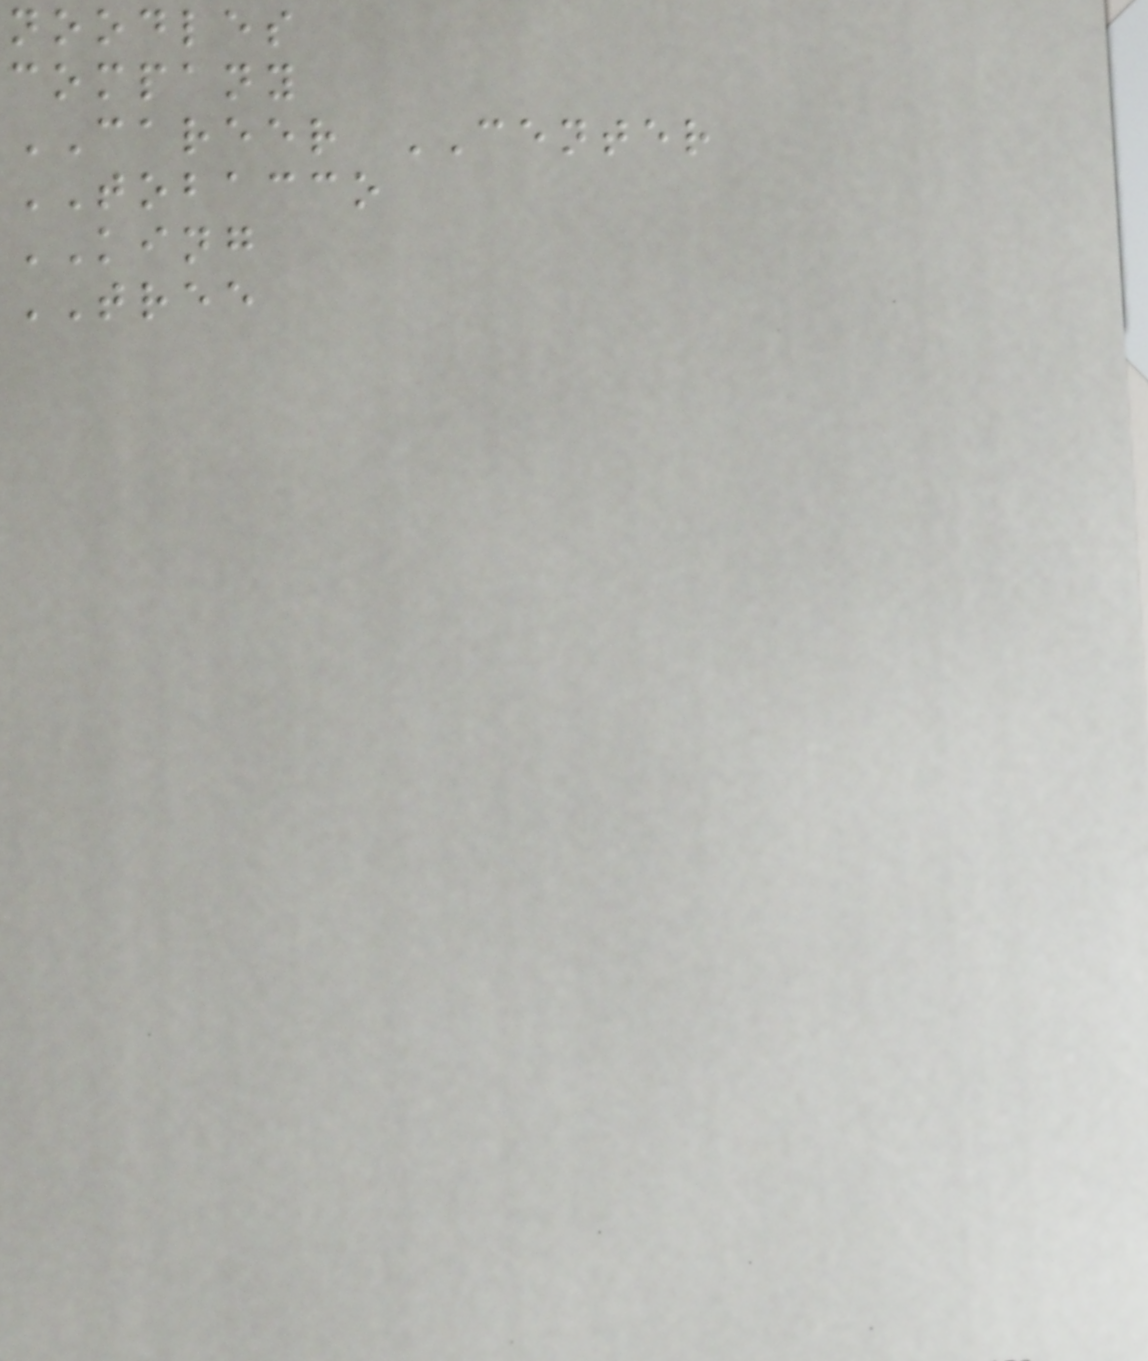noodles
company
CAREER CENTER
TOBACCO
KING
TREE
